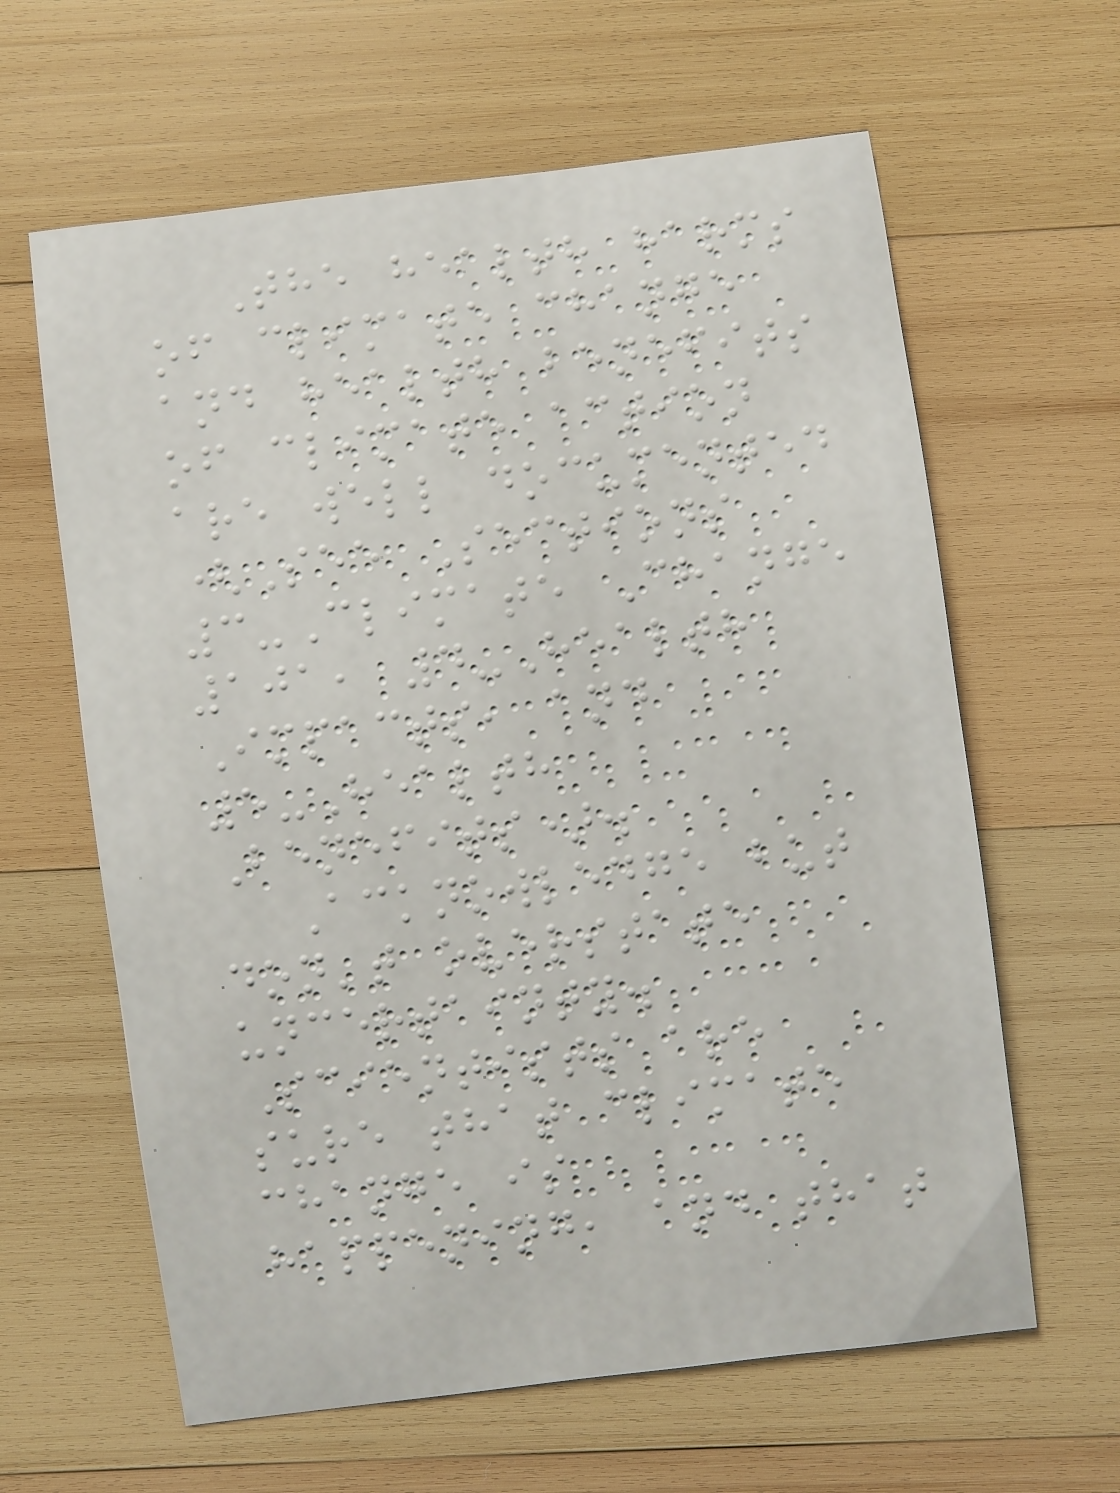The health harms
of climate change
and health benefits
of climate action
are well documented
(See Sections
3-Climate Change
101, 4-Health
Impacts, and
5-Health
Benefits).
Acknowledge but
don't overstate
uncertainty.
Scientists are
sure that climate
change is
happening, and that
